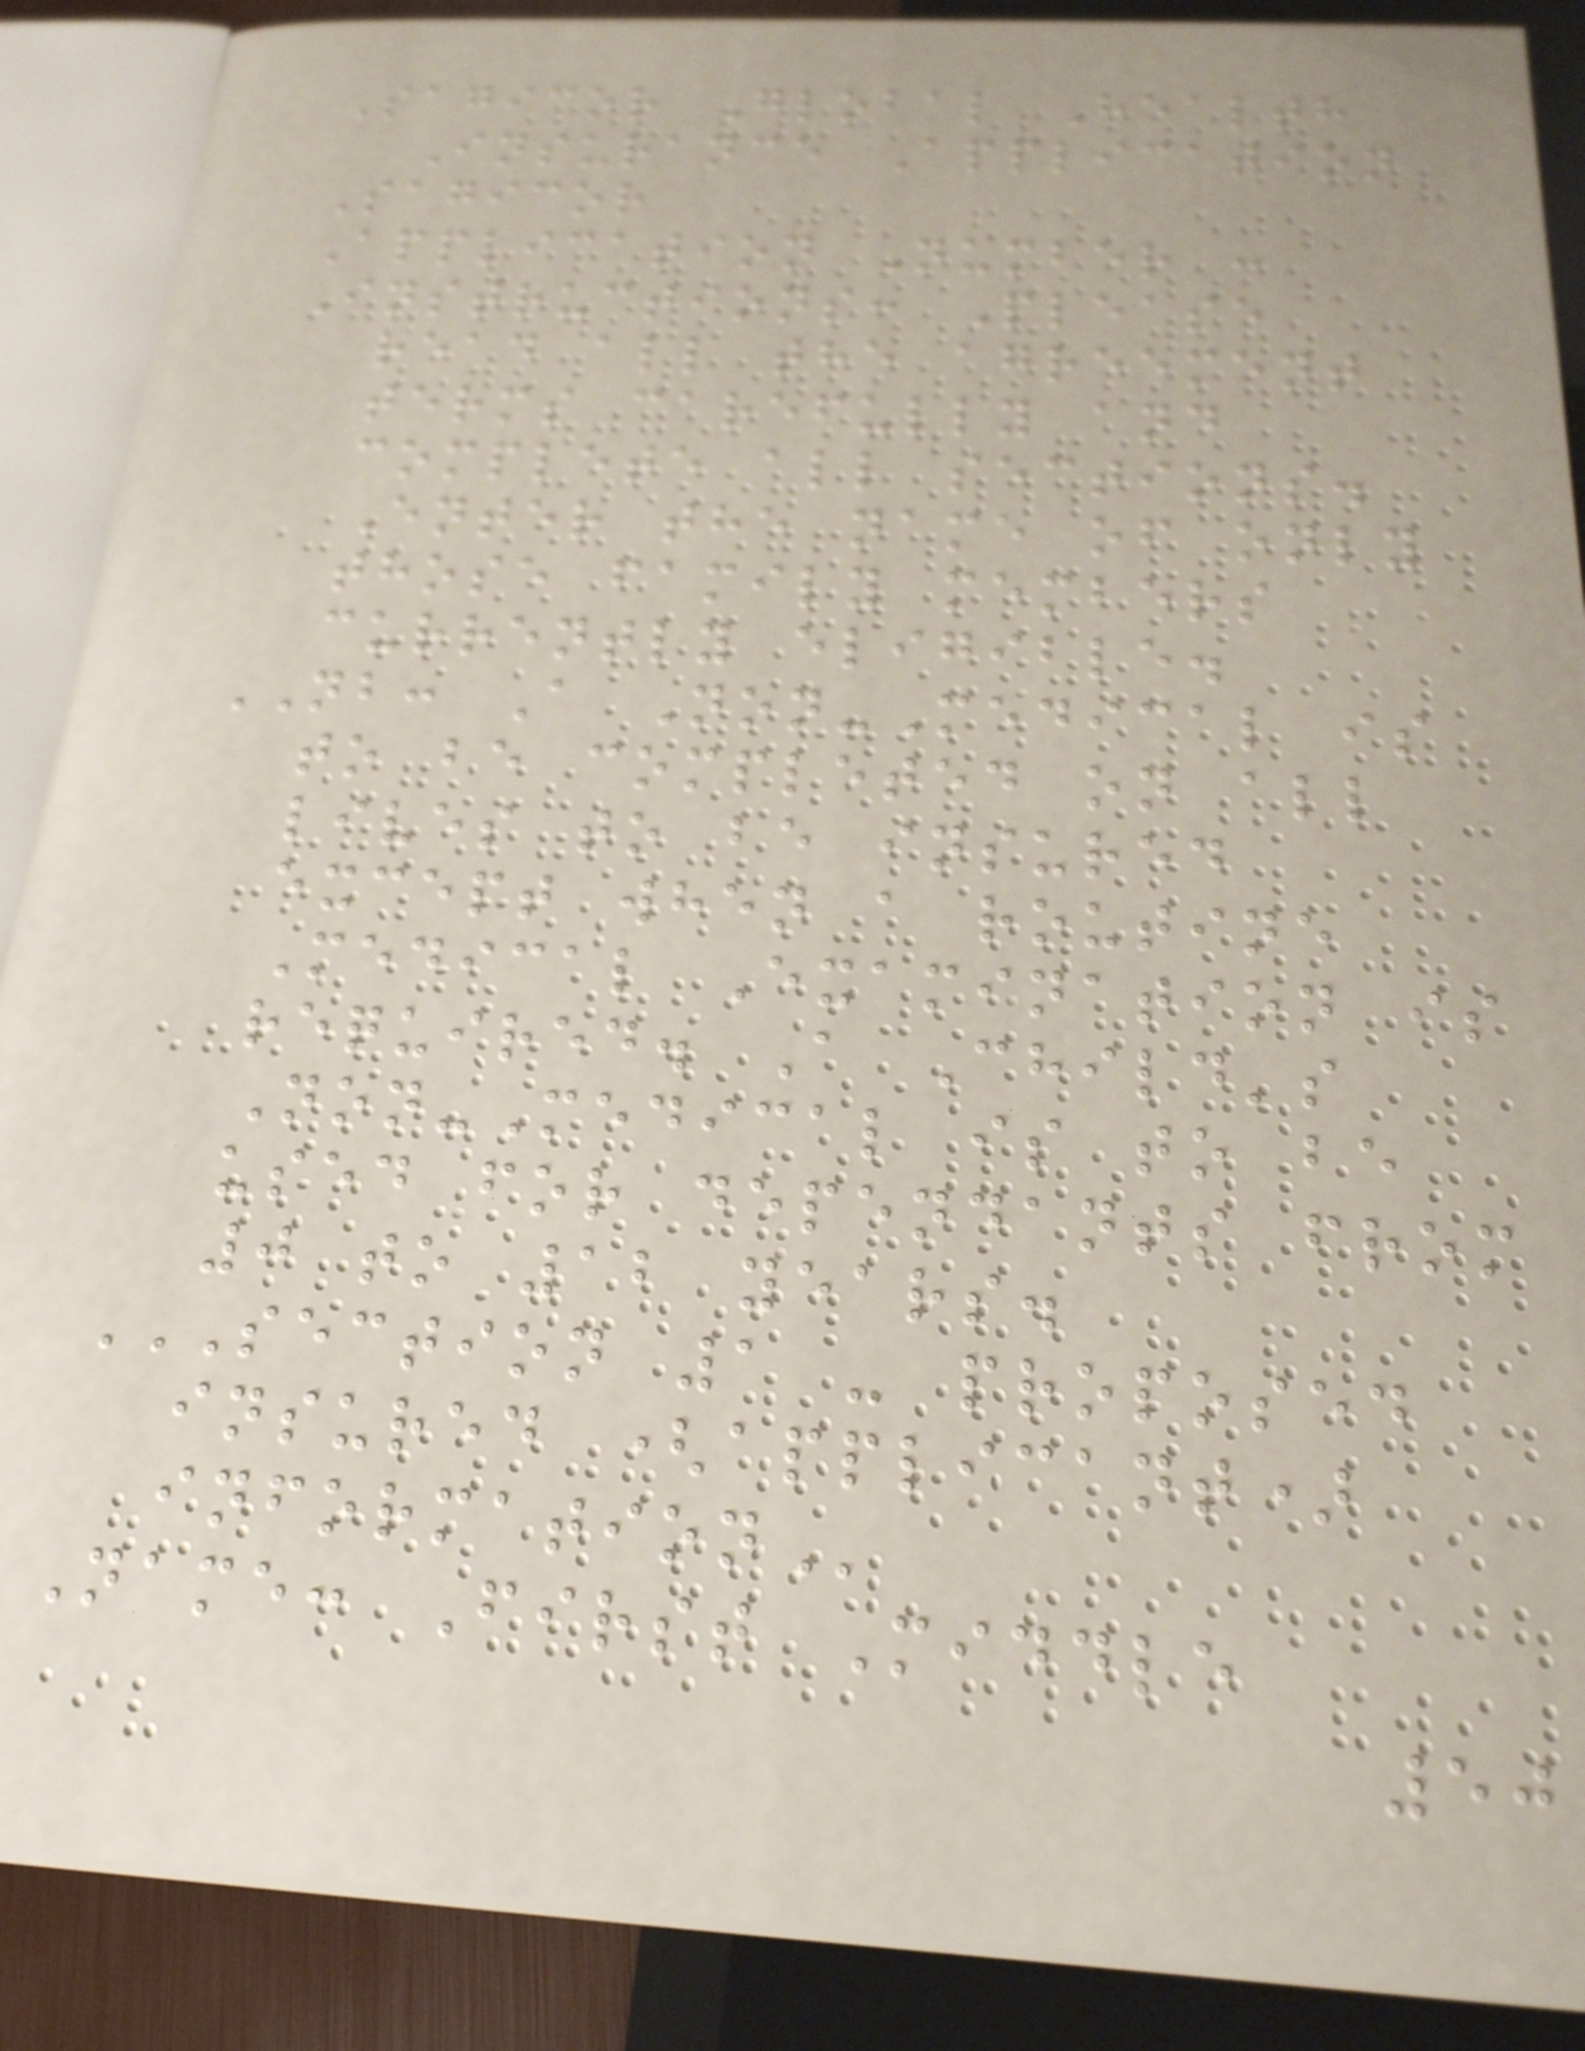Sagicor Global Health
Insurance Application
Sagicor
Application Number :
Instructions: Please
read all the agreement
terms carefully and
complete all sections.
Enter the name of only
those family members
currently eligible.
NB: A Non-Medical is
to be completed on all
lives to be insured
except when a routine
Medical Examination is
required. A Child's
Non-Medical is to be
used for dependants from
0 to 12 years.
SECTION 1 - PROPOSED
INSURED (APPLICANT)
INFORMATION
Name: First Middle
50
